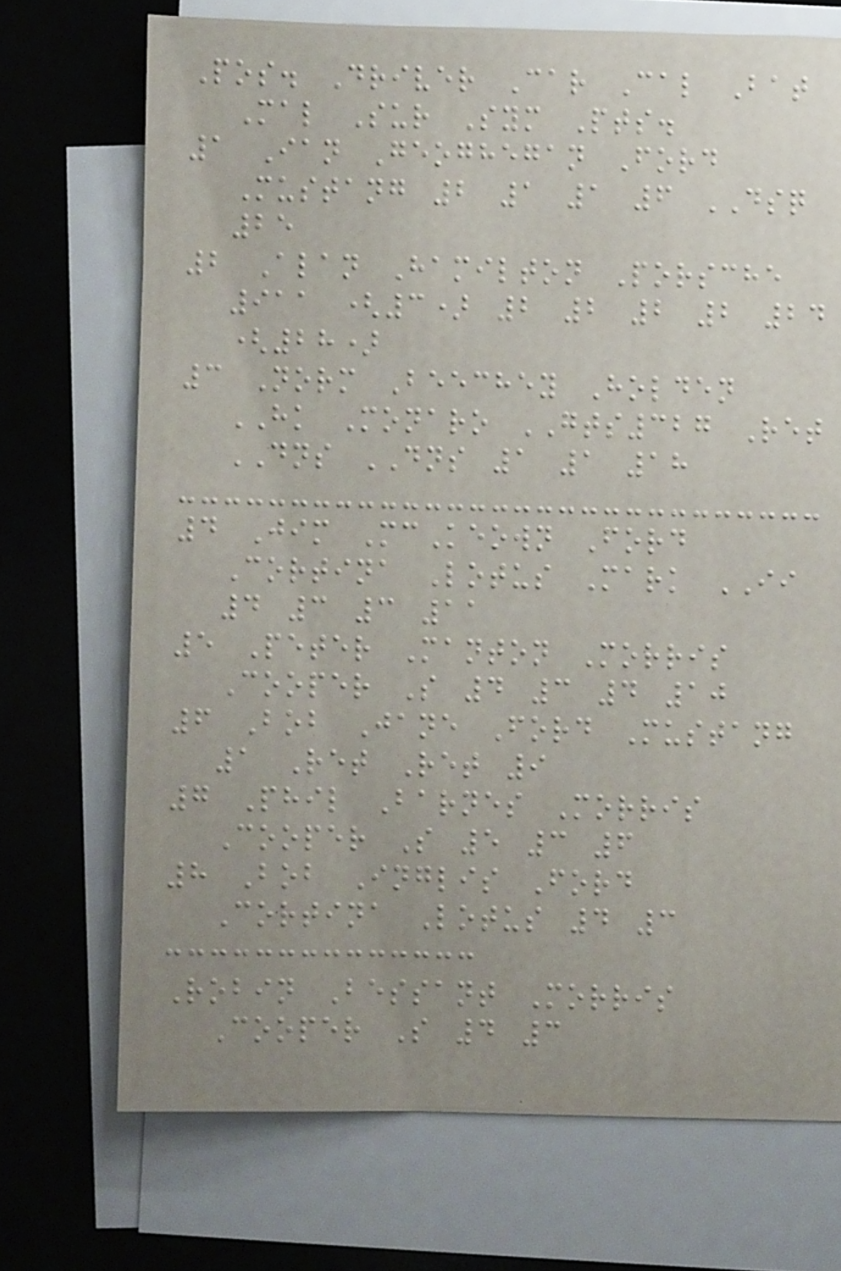Pos. Driver Car Cal Bat
Mal Sur Sym Pts.
1 Ian Geoghegan Ford
Mustang 2 1 1 6 DSQ
25
2 Alan Hamilton Porsche
911 (3) 2 2 2 2 24
(28)
3 Norm Beechey Holden
HK Monaro GTS327 Ret
DNS DNS 1 1 18
4 Jim McKeown Ford
Cortina Lotus Mark II
4 3 3 11
5 Peter Manton Morris
Cooper S 4 3 4 10
6 Bob Jane Ford Mustang
1 Ret Ret 9
7 Phil Barnes Morris
Cooper S 5 3 6
8 Bob Inglis Ford
Cortina Lotus 4 3
Robin Bessant Morris
Cooper S 4 3
